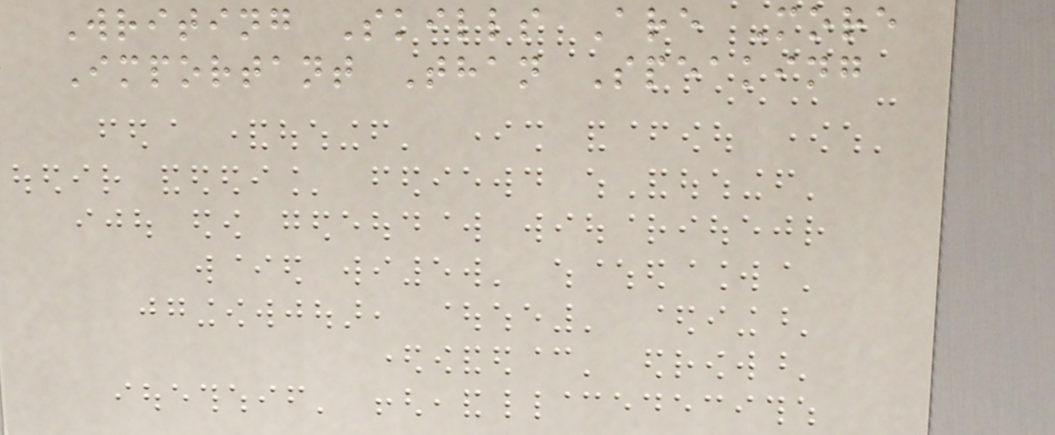Writing Skills Are More
Important Than Speaking
